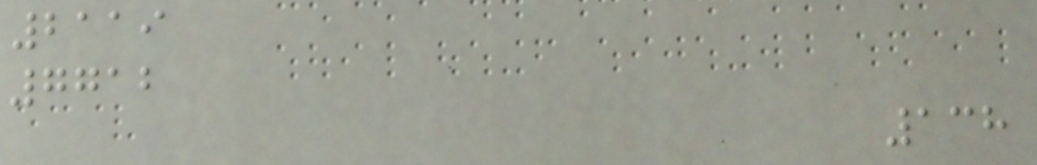2119
7712
138
